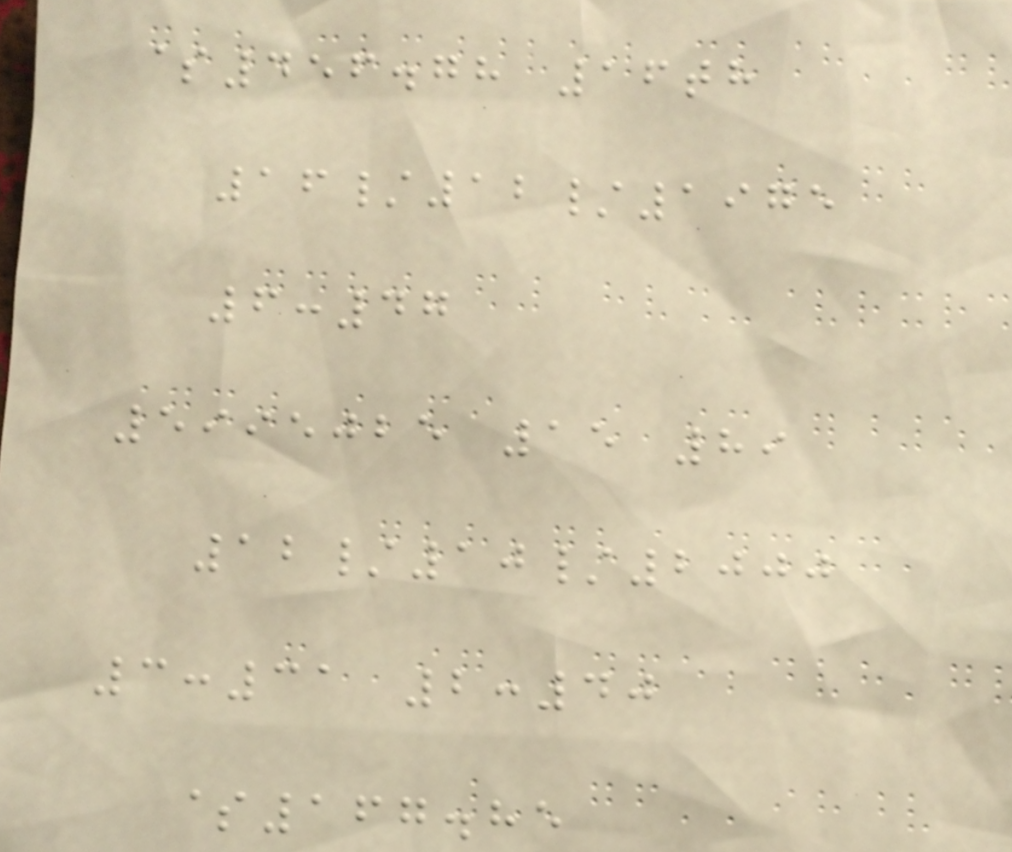$456.78 16th
16/12/1975
6:47
5995025 15 89
12/10/2000
3:31 2:40
$167.85
